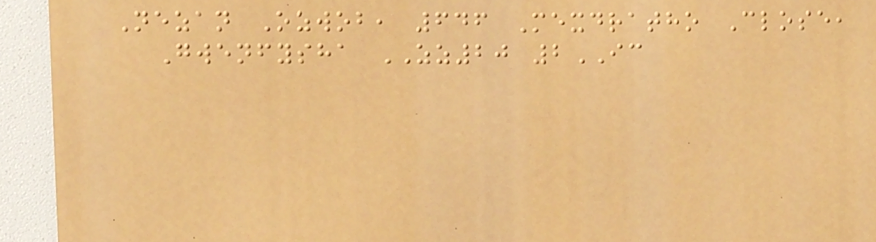Nezan Ozwob, 646 Mexdratho Close,
Gwenfysha ZZ20 2IC
